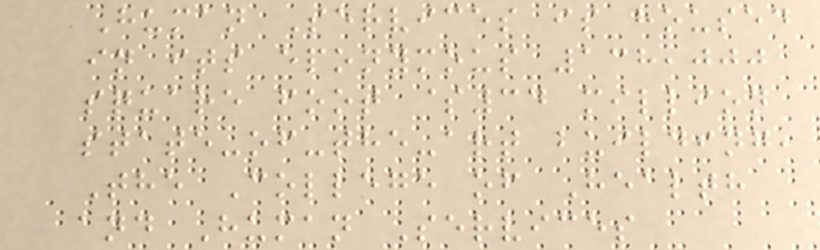Human Services is housed
in its eponymous 138,000
square foot $34 million
state-of-the-art building,
The College of Health
and Human Services
